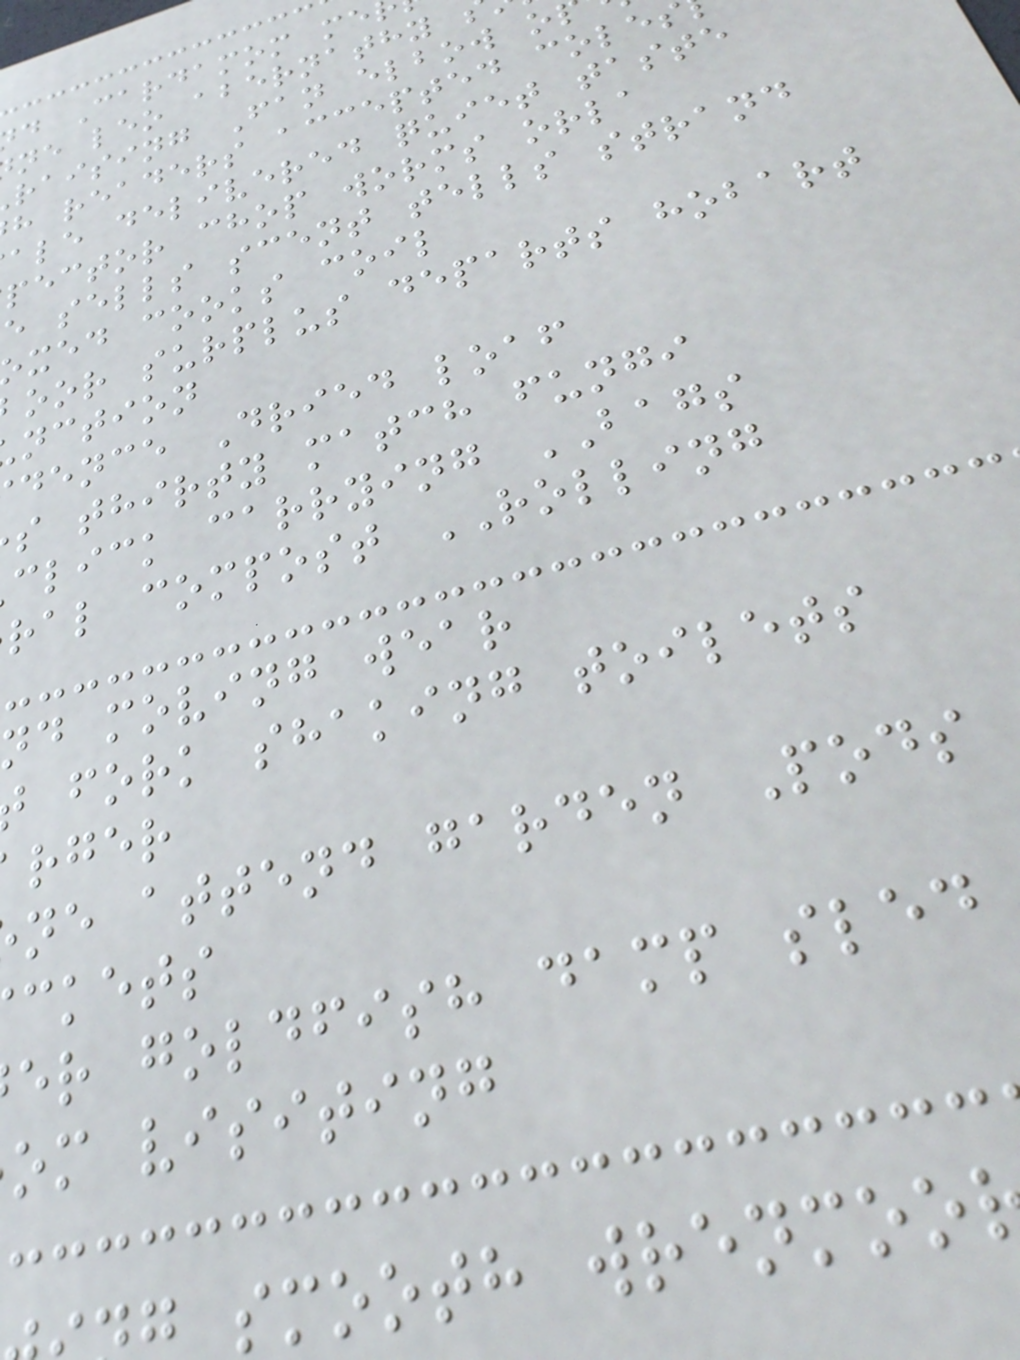d Cardamom me
ne leo abernathy
raising Fan elbow o
h readers accepted cole
ale delivered quiet taste
pector chop worms orla
e sells scent tells strand
xed cooks coil
oor surplus departs hobart
nction
dence Dried loaf
s thirty match fungi
click carrying BAGS
ral compost ROLLING
nd moving wear
fork shaking toilets
rger
ne attend garden Pods
ckets
er goldfish damp sled
om visiting
smooth wrenmoo
